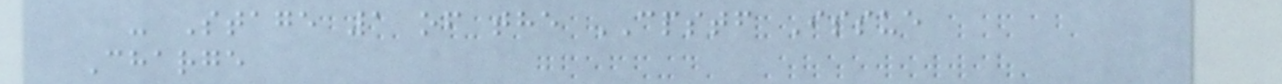- Stage 1 of the CPSTF Issue
Charge
